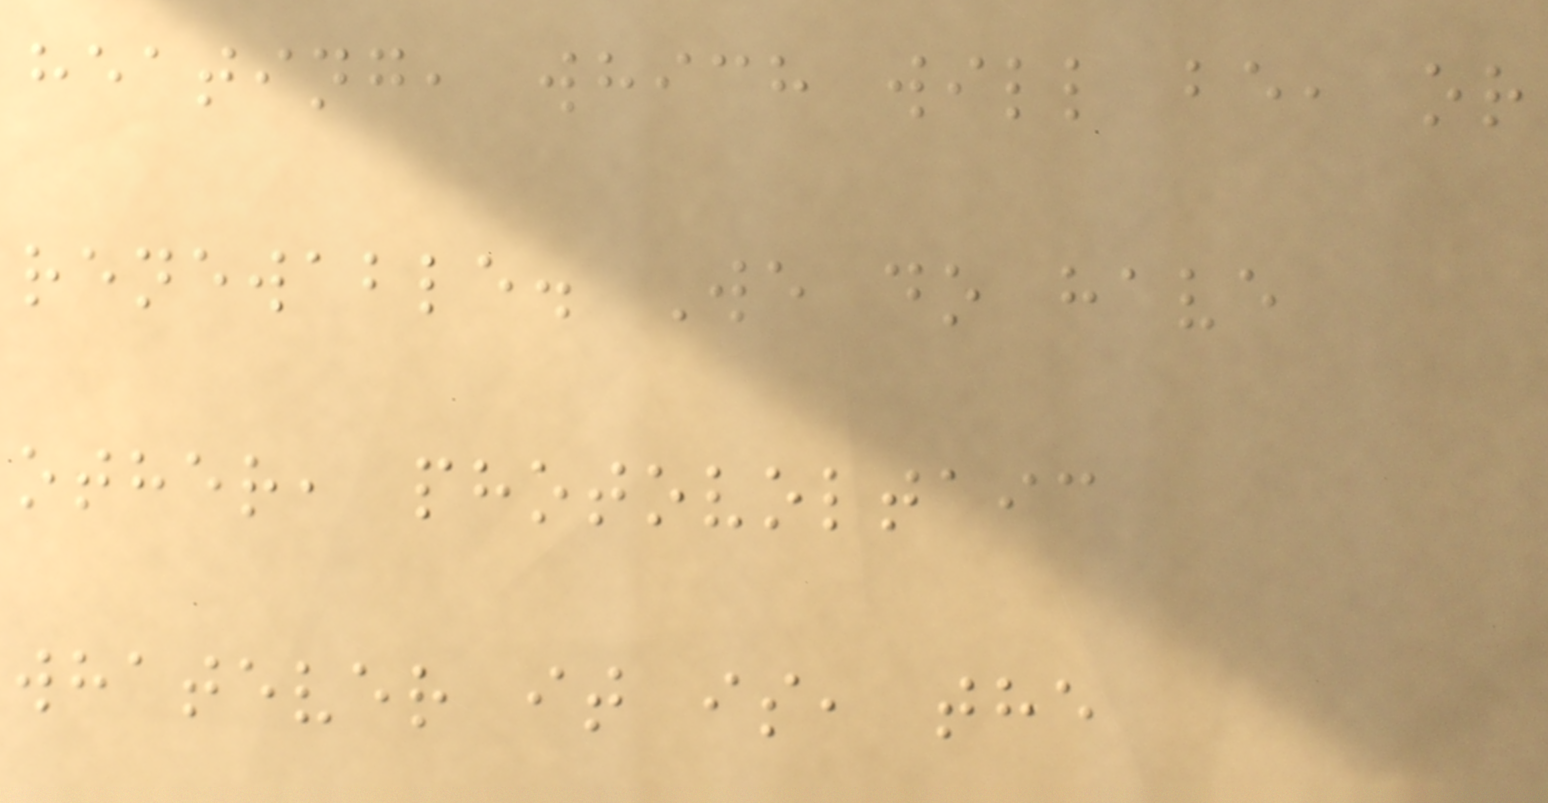heating, which will be, or
renewable. We do have
other, photovoltaic
whatever it is, the
